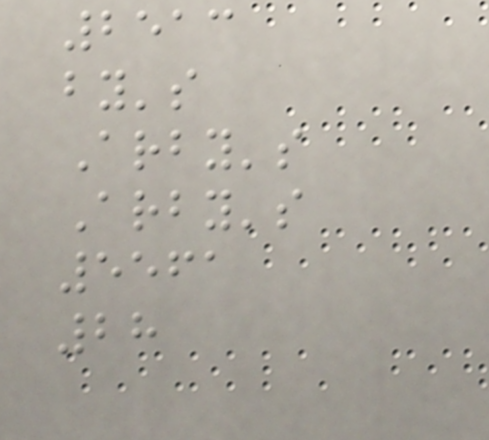2513
by's
Arby's
Arby's
5561
28
